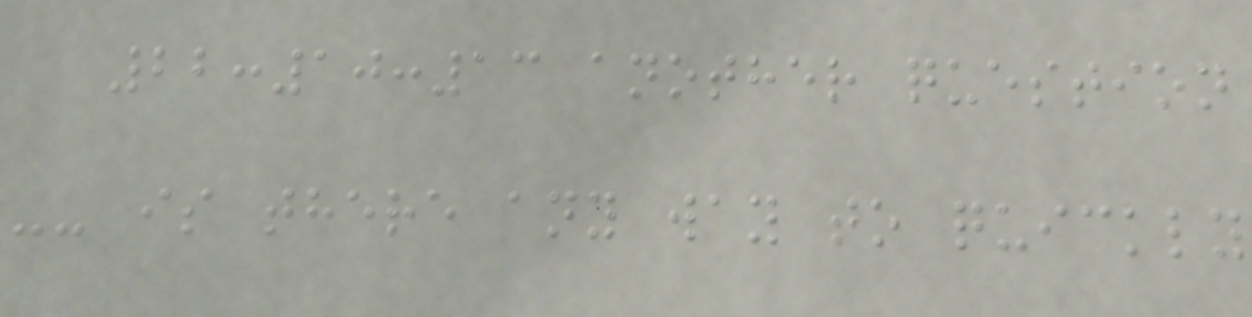22:10:13 another question
-- is there any way to quickly
